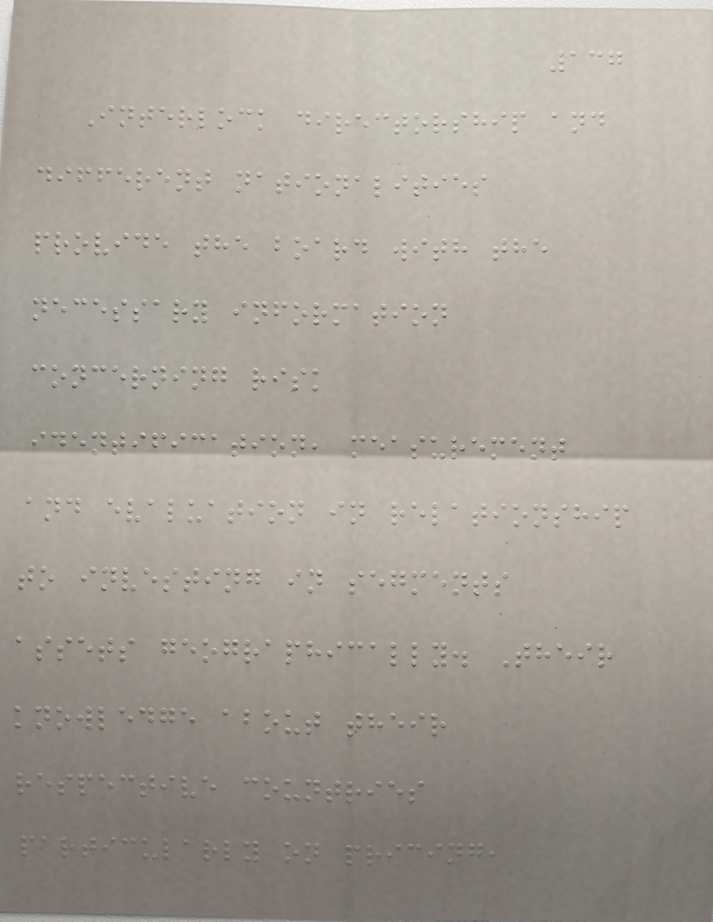137
Interlock directorship and
different nationalities
provide the board with the
necessary information
concerning risk
identification, measurement
and evaluation in relationship
to investing in segments
assets geographically. Their
knowledge about their
respective countries
particularly on pricing,
